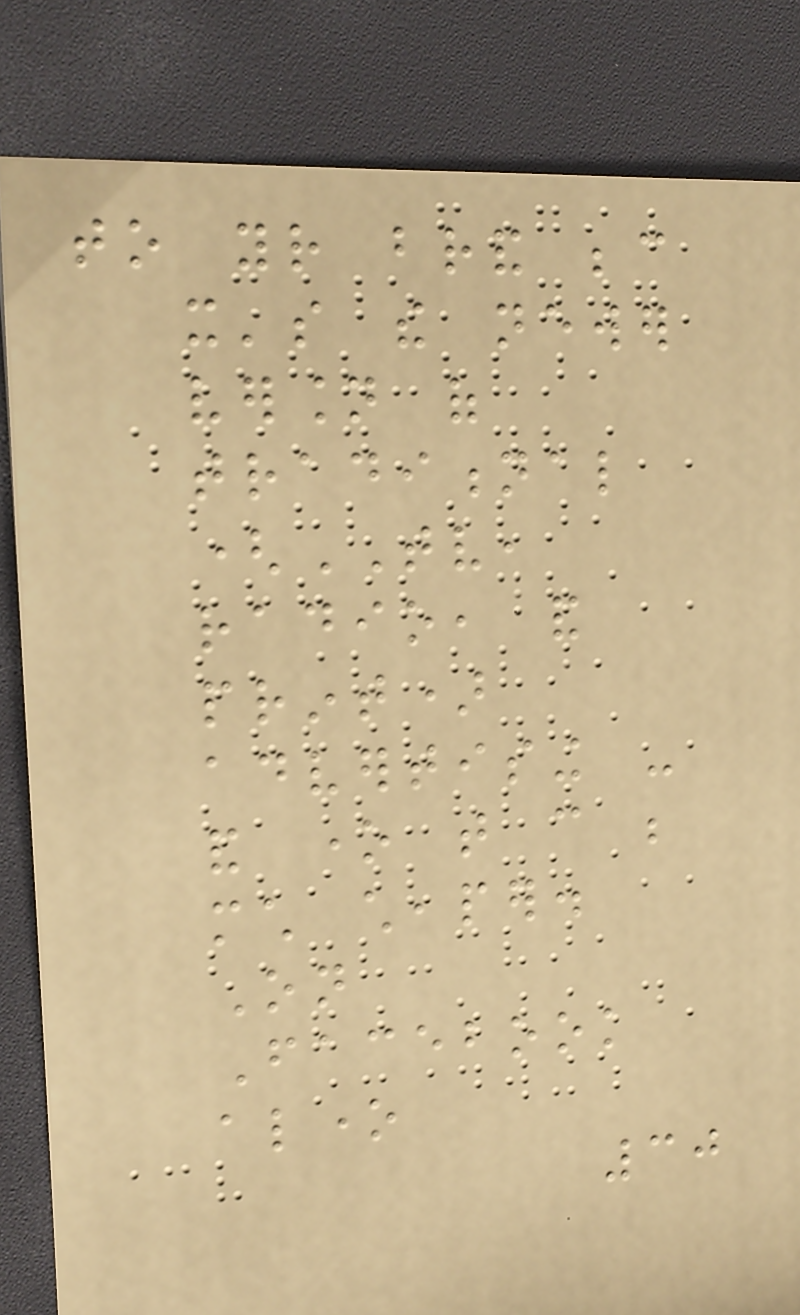to your brand because
it's the newer
version of
traditional
(TV,
radio, and
print)
advertising -
and one that can be
much cheaper.
On
Facebook
alone
30
